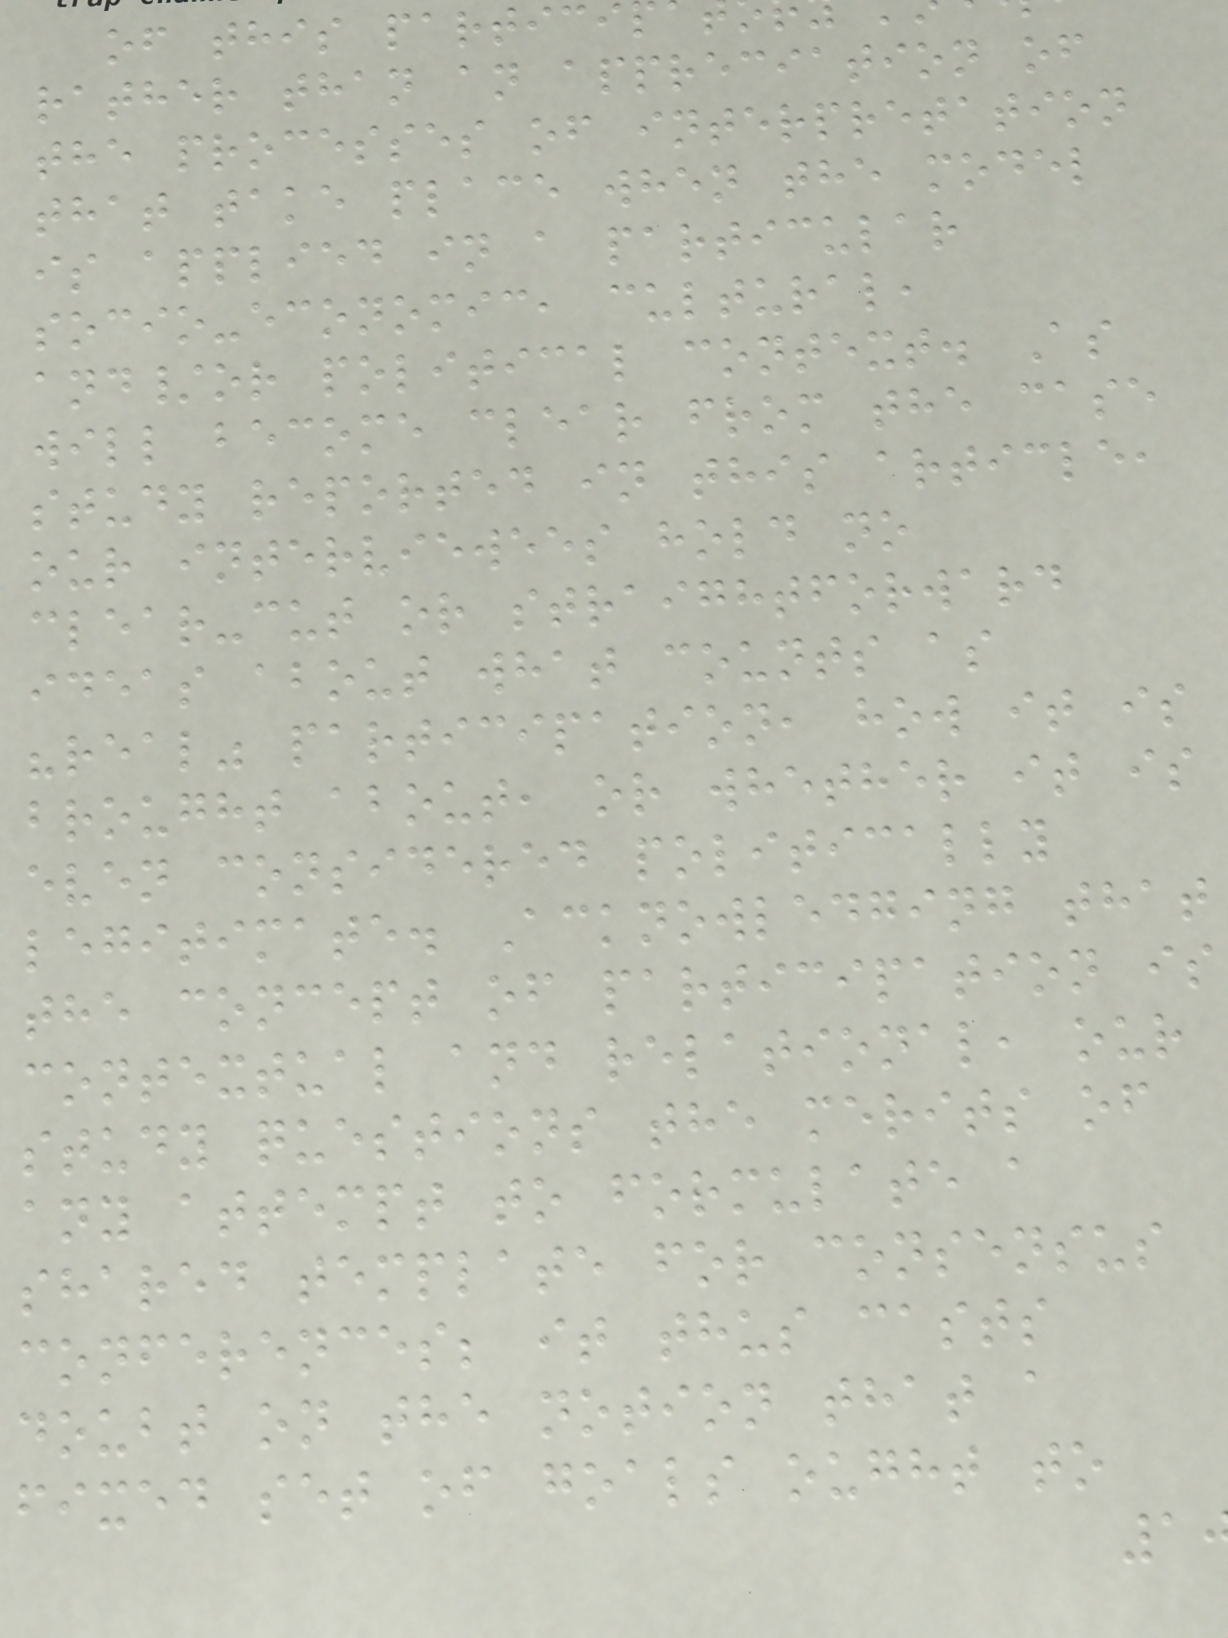of this partici
rather than an appreciation of
the processes of interpretation
that take place when the model
is applied in a particular
socio-economic, cultural,
and/or political context. As
will become clear from the case
study reported in this article,
our interviewees hold no
clear-cut or straightforward
ideas about what counts as
"real" participation, how it is
brought about, or whether it is
even considered politically
legitimate. Acknowledging that
the concept of participation is
contextual and relational, our
study questions the merits of
any attempt to formulate a
shared template for consensus
conferences; it thus casts
doubt on the notion that a
fixed set of goals ought to
